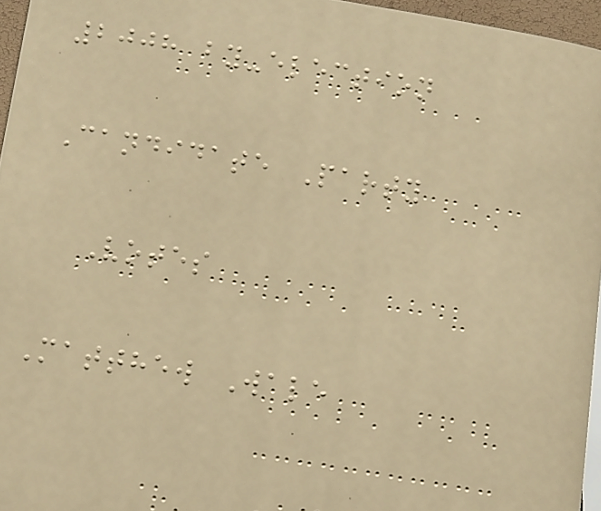2008 by-election
Candidate Party
Votes
Matthew Wale
